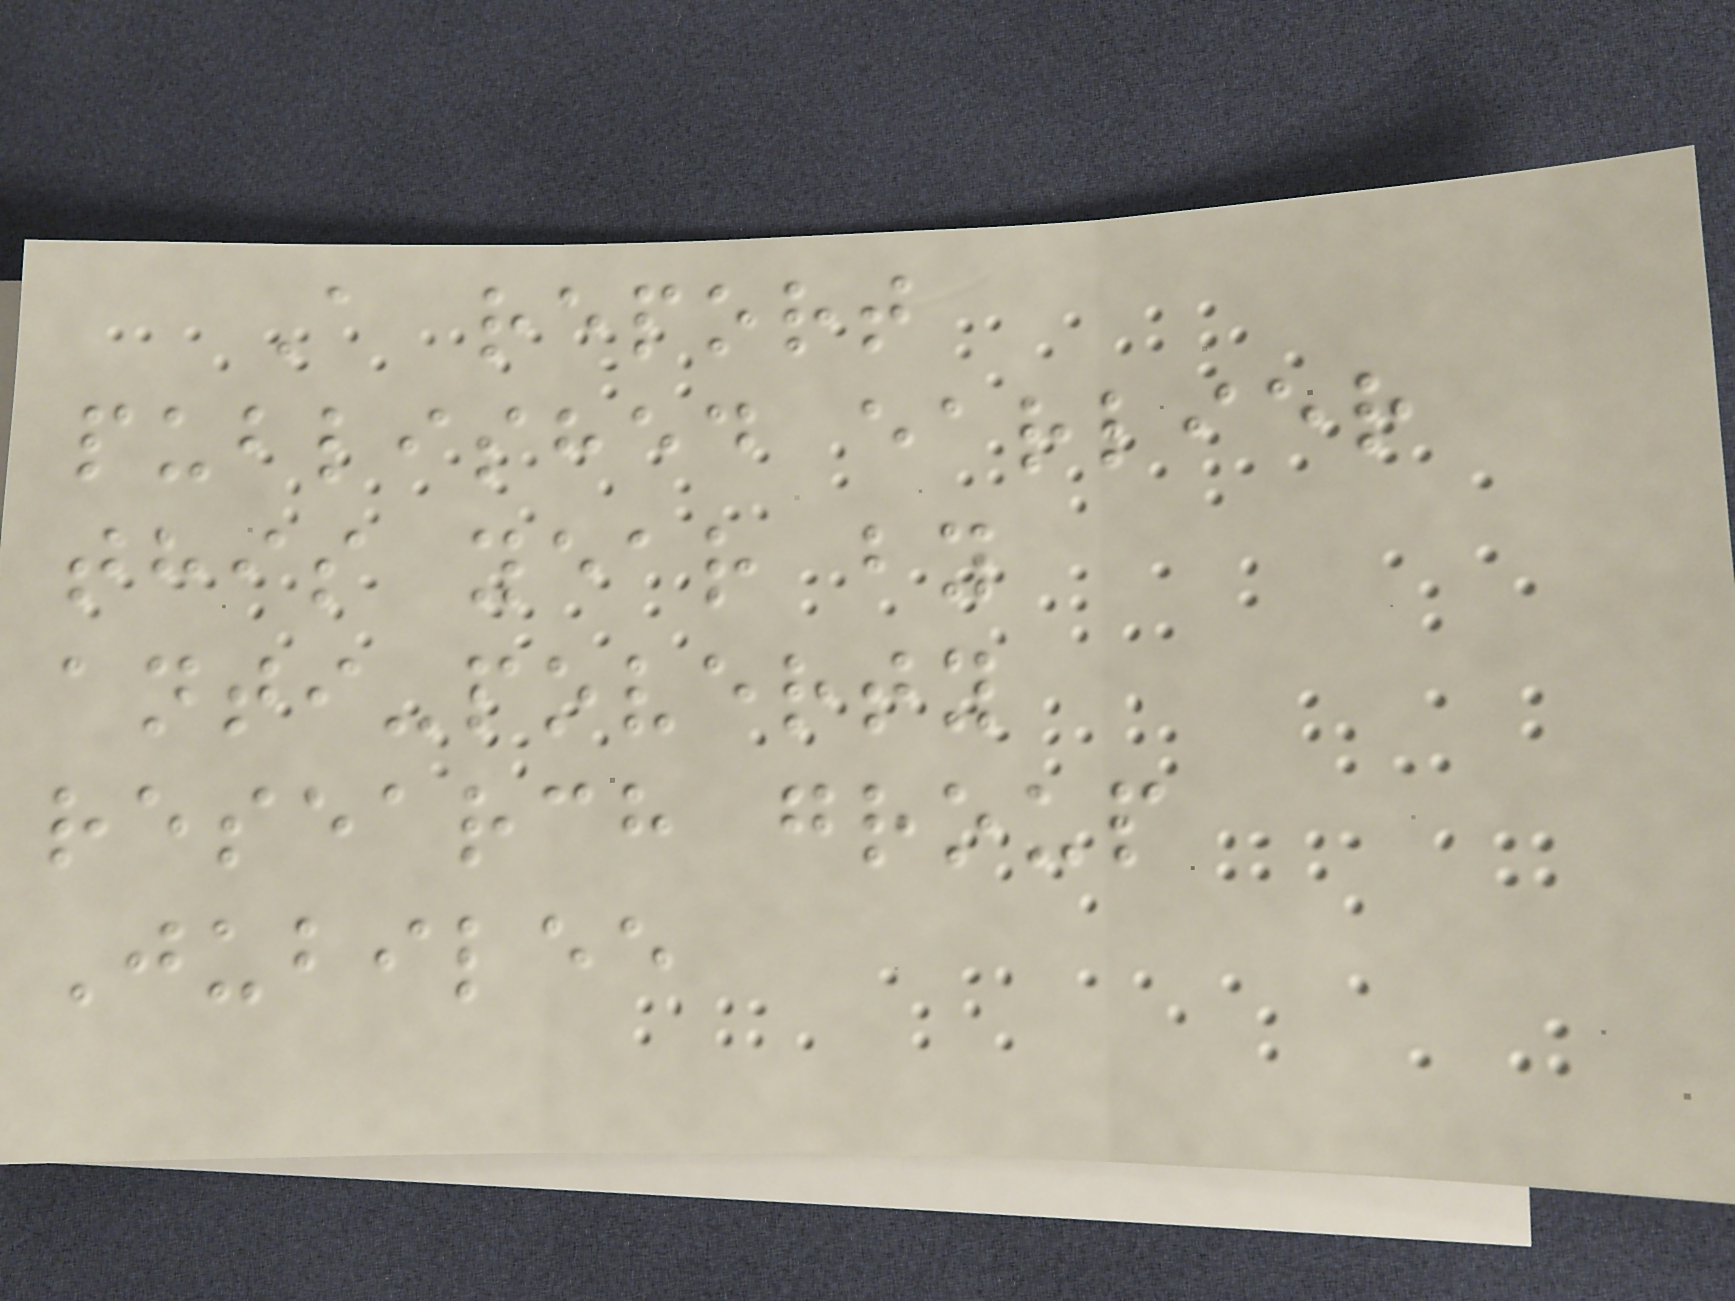A report
published earlier
this year by
anti-poverty
research group
Jubilee
